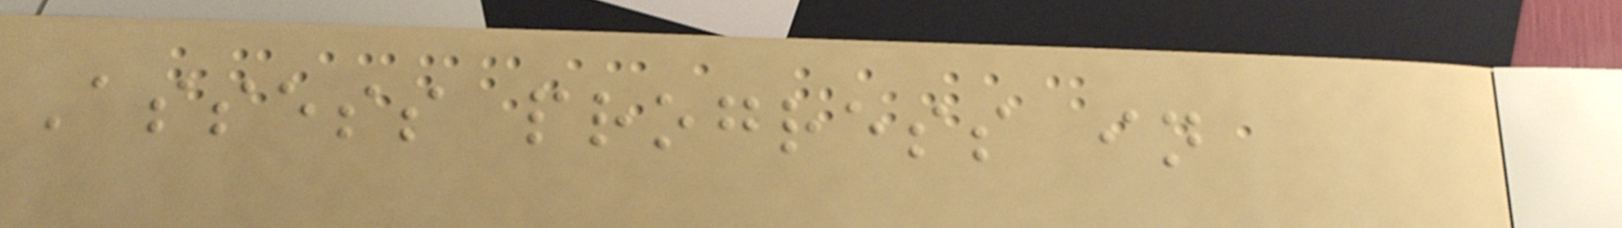Assess progress in
